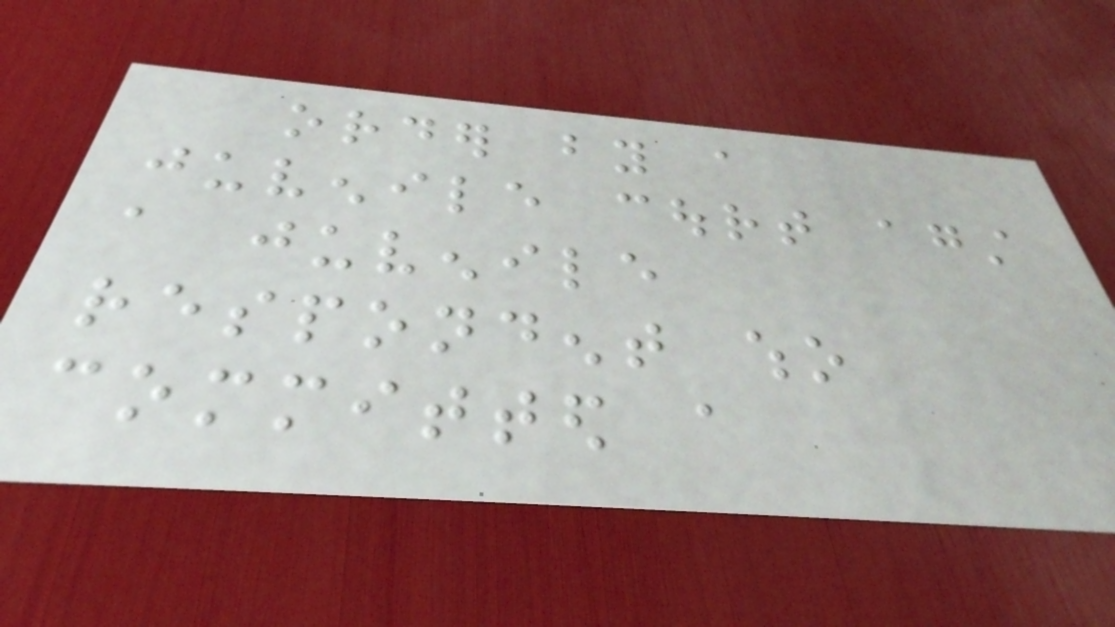order by a
juvenile court against
a juvenile
respondent who
committed a
